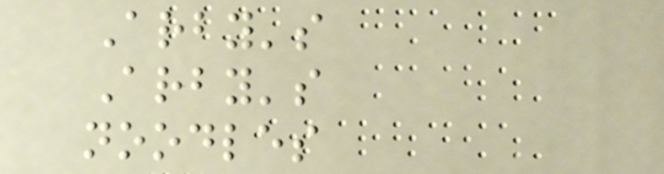Arby's
Arby's
noodles
